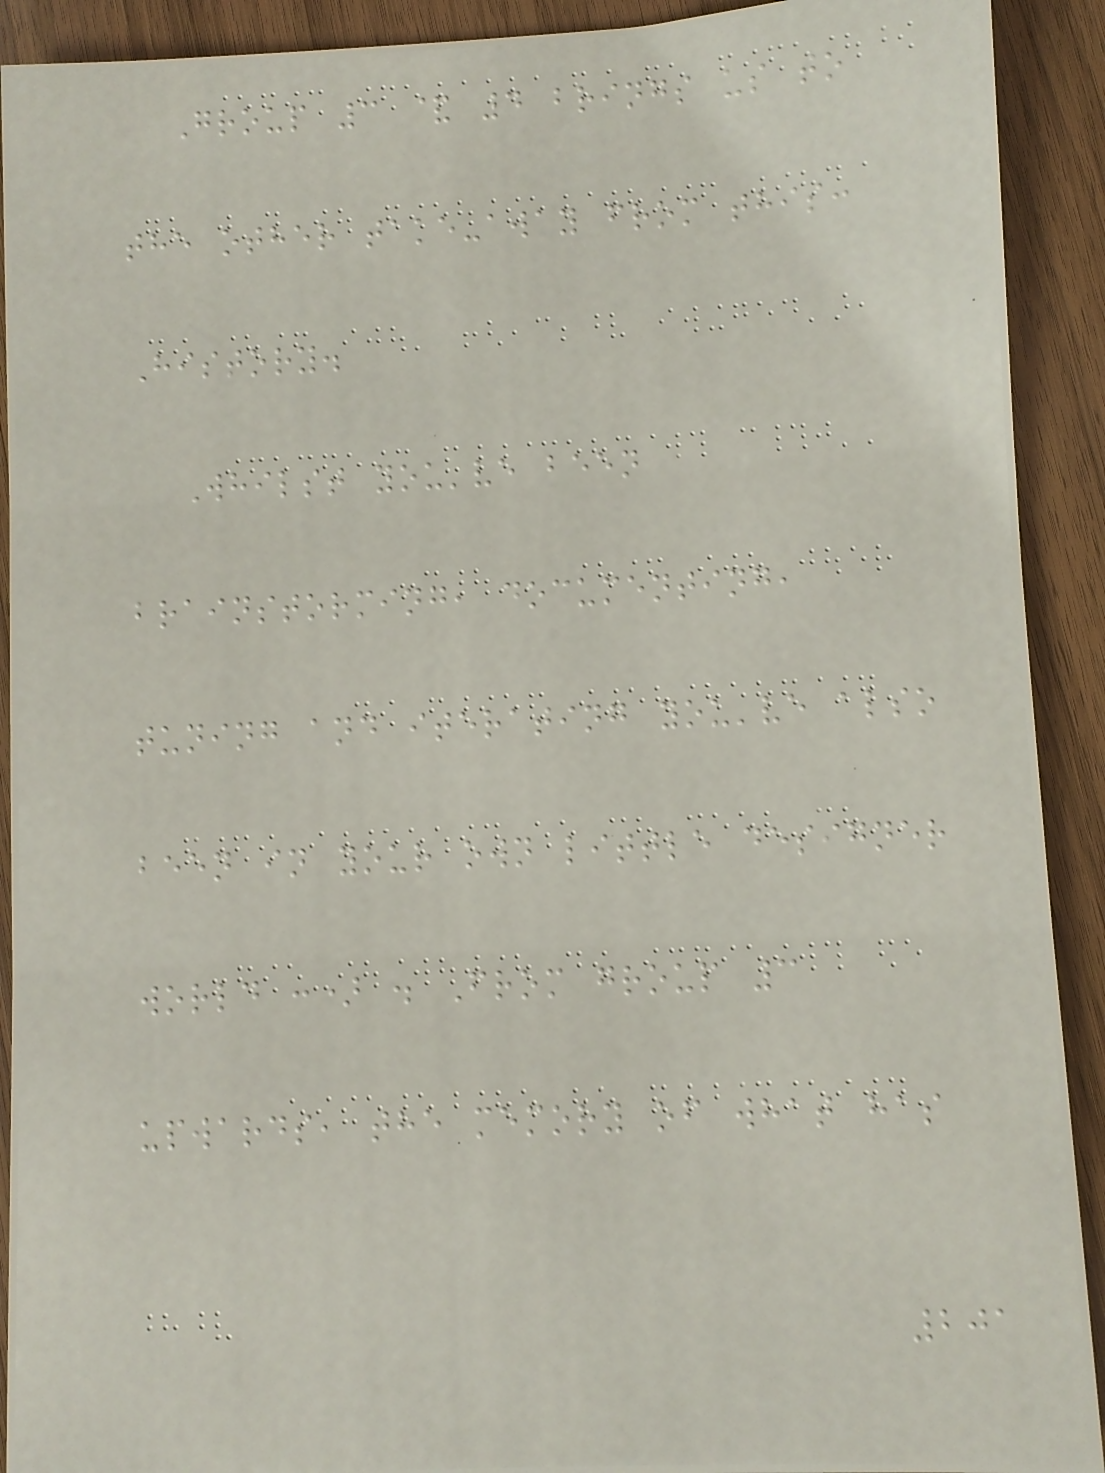Group 3 & 4 brings us to
the other take-away from this:
History.
Whilst you've been
brainstorming, documenting,
tuning and iterating you've also
been in your own little designer
world :) . From group 3
upwards, the memory of what has
201
